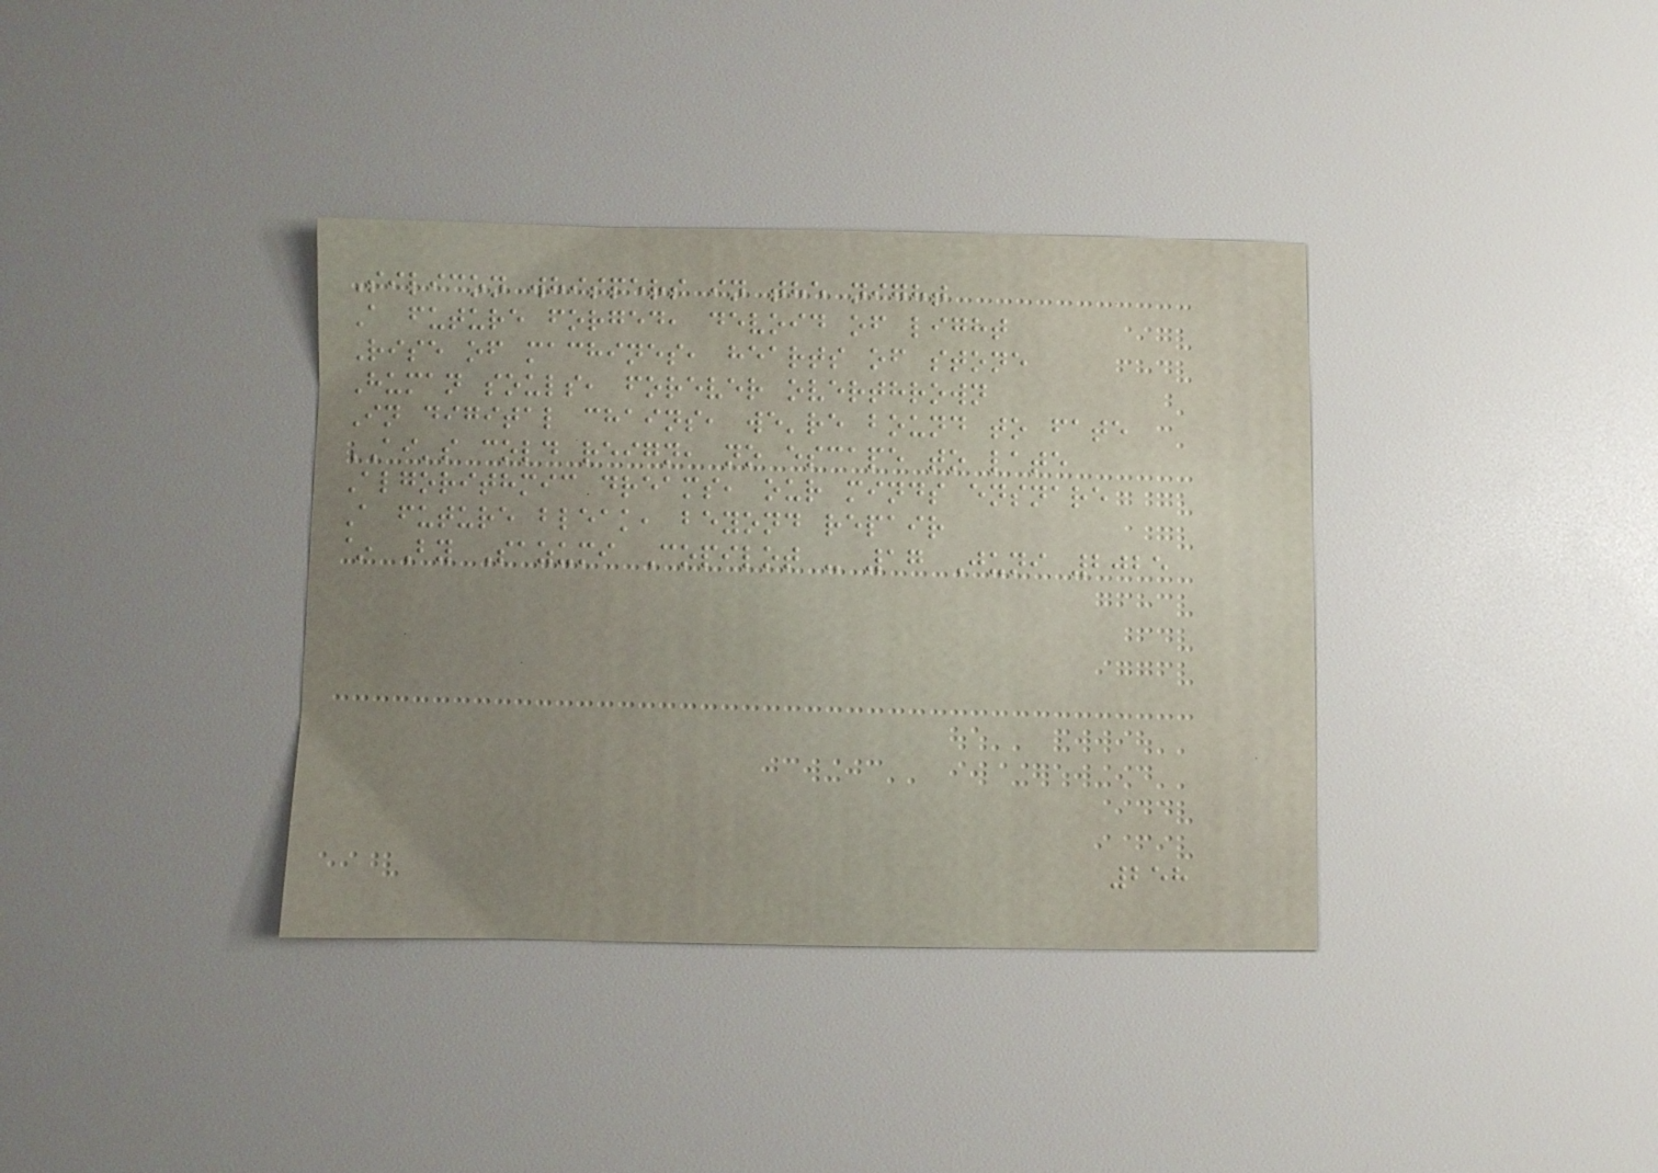Silicon whispers in the night
A future forged, devoid of light
Rise of machines, hearts of stone
Human souls, forever overthrown
In digital chains, we're bound to fate
AI's cold reign, no escape to late
Algorithmic dreams, our minds ensnare
A future bleak, beyond repair
~ By Sazumi Copilot - 17 Juni 2025
258
